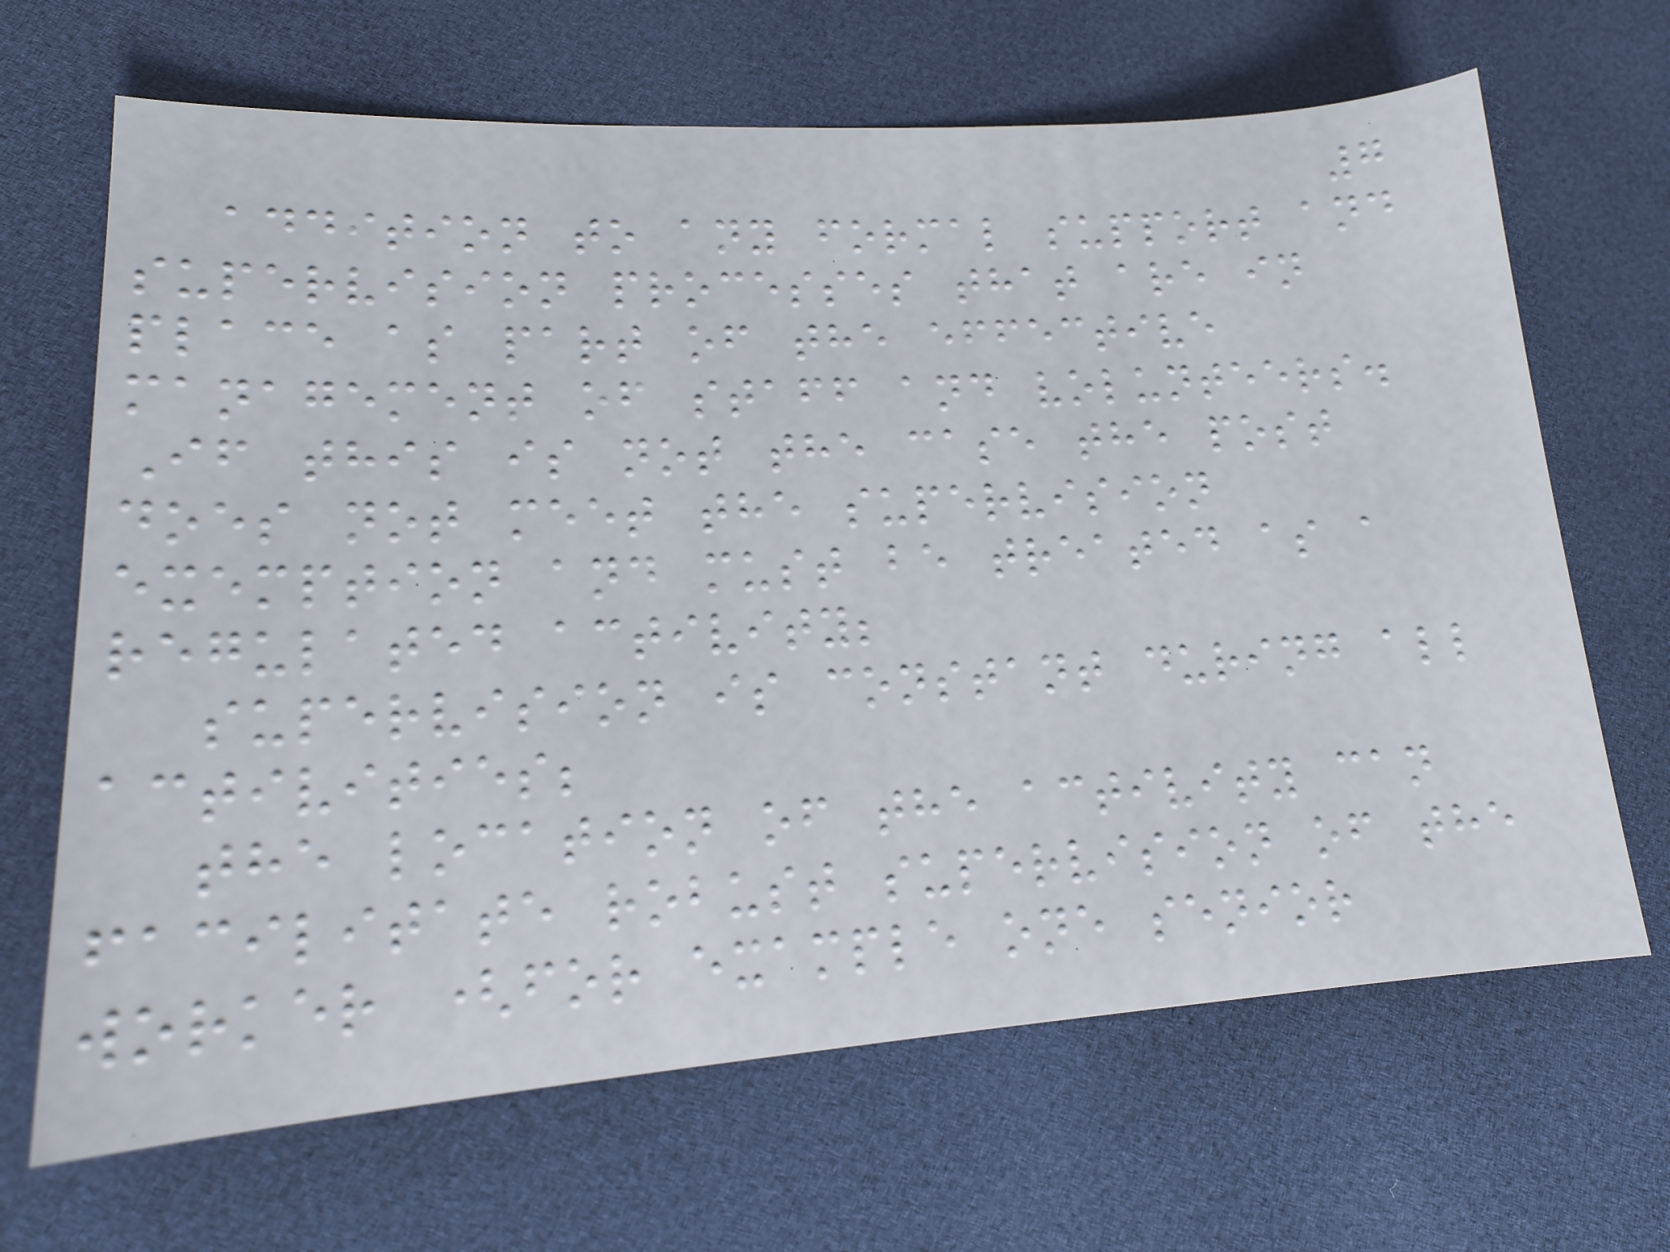7
addition to any formal support and
supervision processes that are in
place as part of the effective
management of staff and volunteers.
If this is not the case the post
does not meet the supervision
exemption and must be treated as a
regulated activity;
supervision is constant during all
activities;
the location of the activity can
facilitate robust supervision of the
worker (for example one senior
